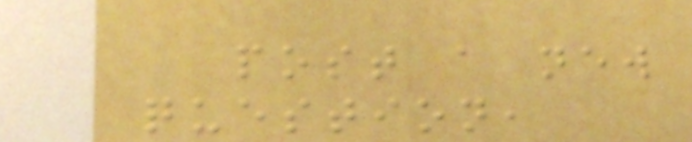post a new
question,
